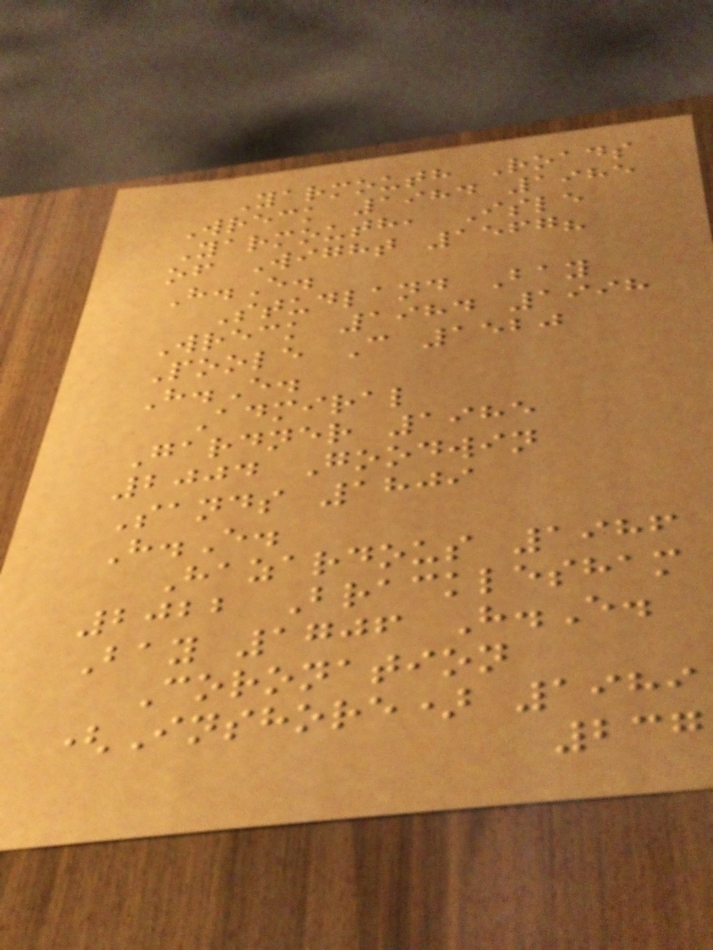Yarmouth Roads
Wreck 1984 1985
Yarmouth, Isle
of Wight 1567?
H.E.
Studland Bay
Wreck 1984 1998
Poole C 1520
H.E.
Admiral
Gardner 1985
2004 Goodwin
Sands 1809
H.E.
Hazardous 1986
2022 Bracklesham
Bay 1706 H.E.
Coronation
(Inshore) 1989
237
